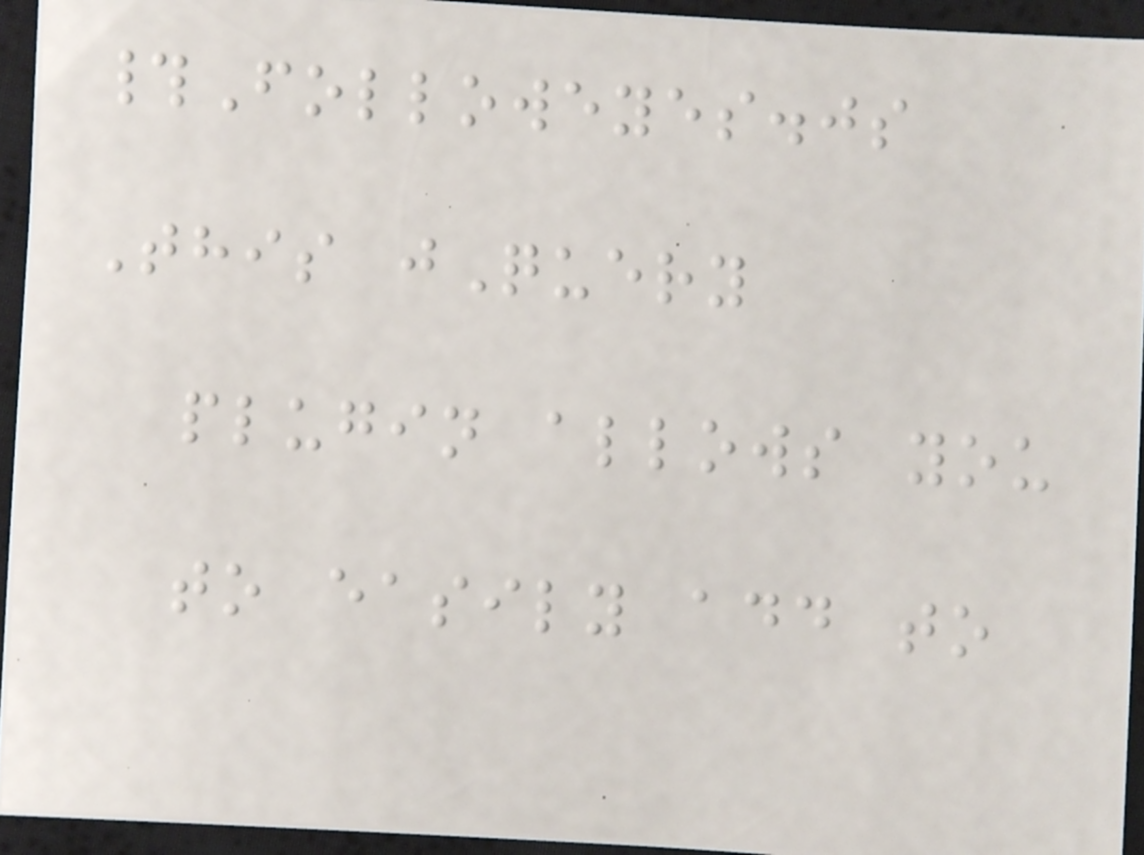#Followeyes.js
This jQuery
plugin allows you
to easily add to
